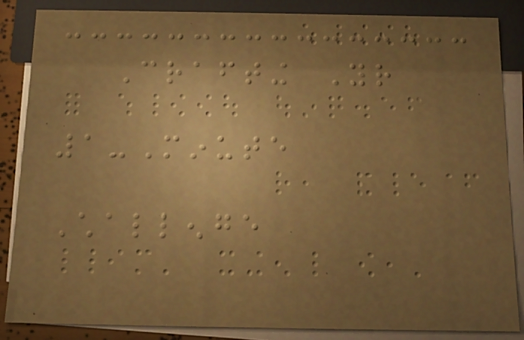Crafting Your
1-Minute
Challenge
